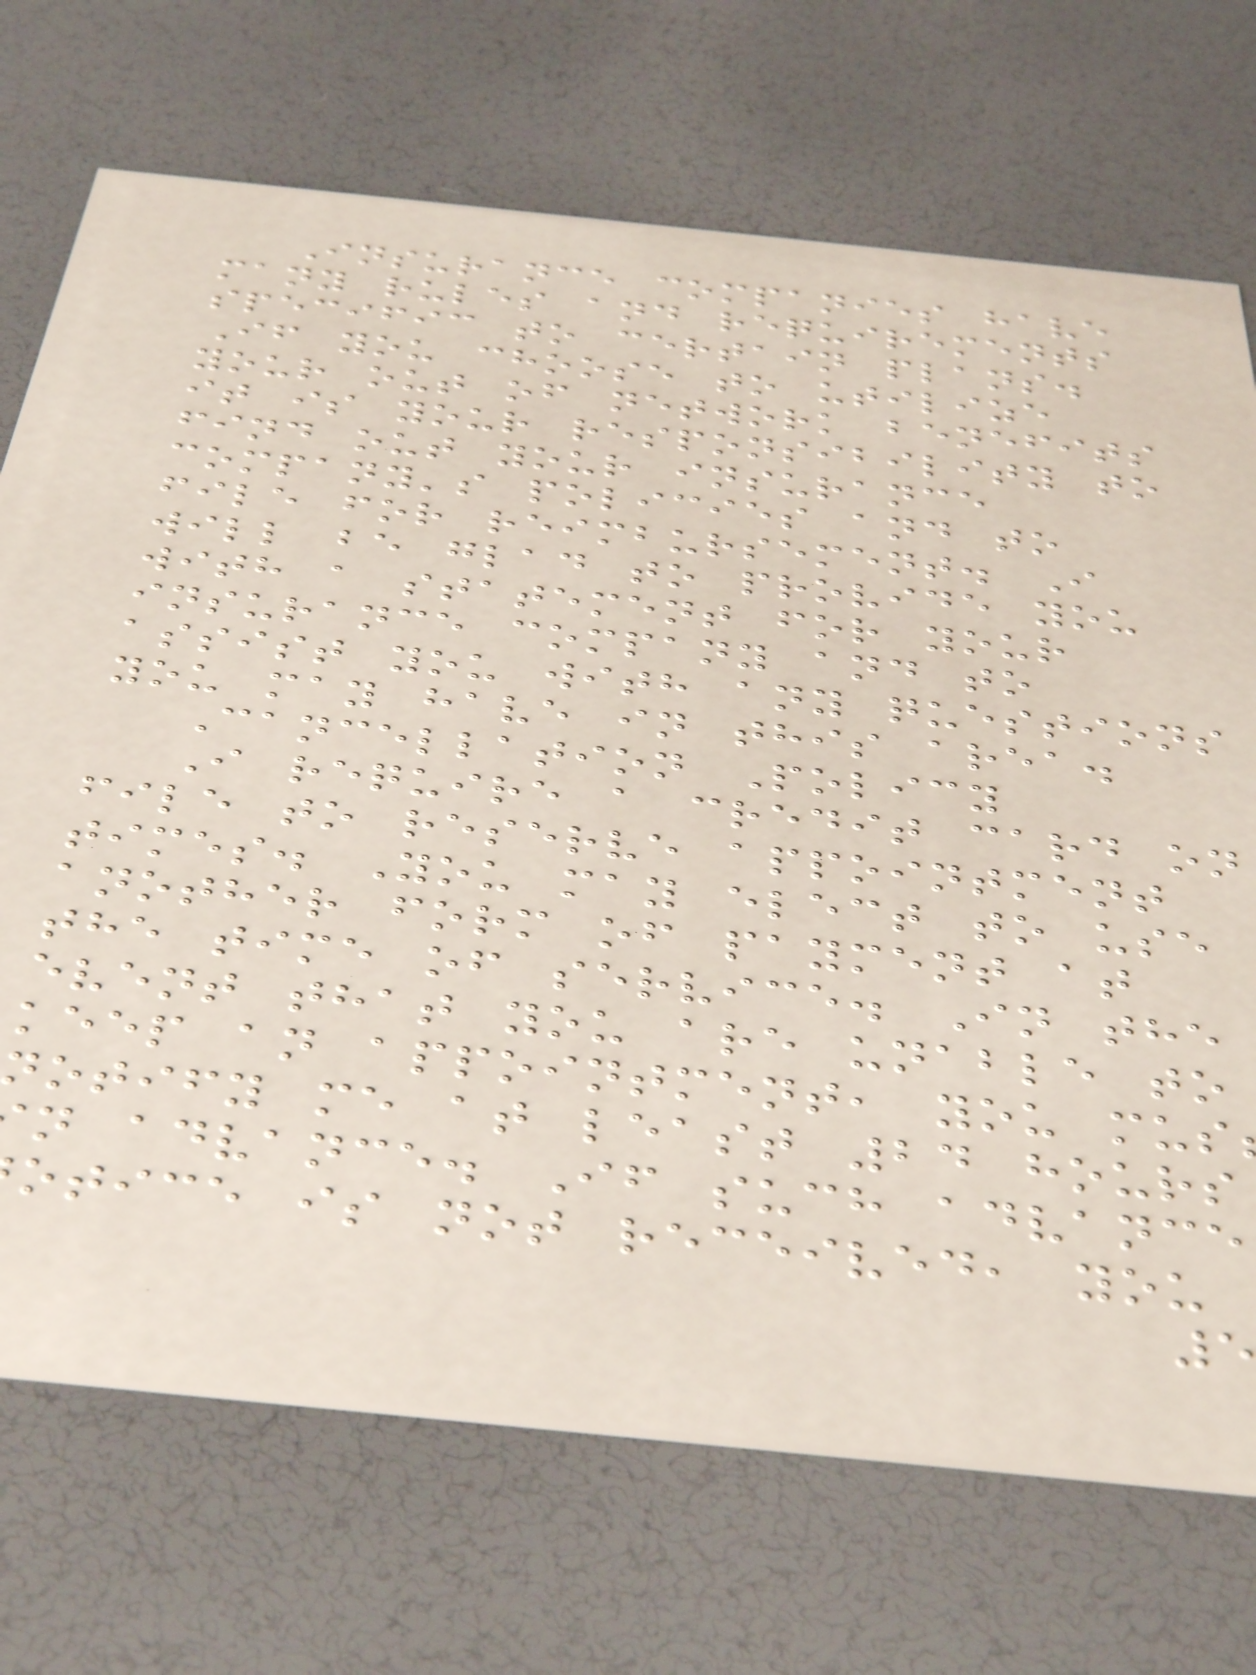Insurance companies have
many rules and requirements
specific to certain plans.
If you choose to utilize
your out of network benefits
it is your responsibility to
find out your insurance
company's policies and to
file for reimbursement. I
will be glad to provide you
with a statement for your
insurance company and to
assist you with any questions
you may have in this area.
Cancellation Policy
I require a credit card on
file to reserve appointment
times. You may elect to use
another form of payment at
the time of service. In the
event that you are unable to
keep an appointment, you mus
otify me at least 24 hours
n advance. If such advance
otice is not received, you
